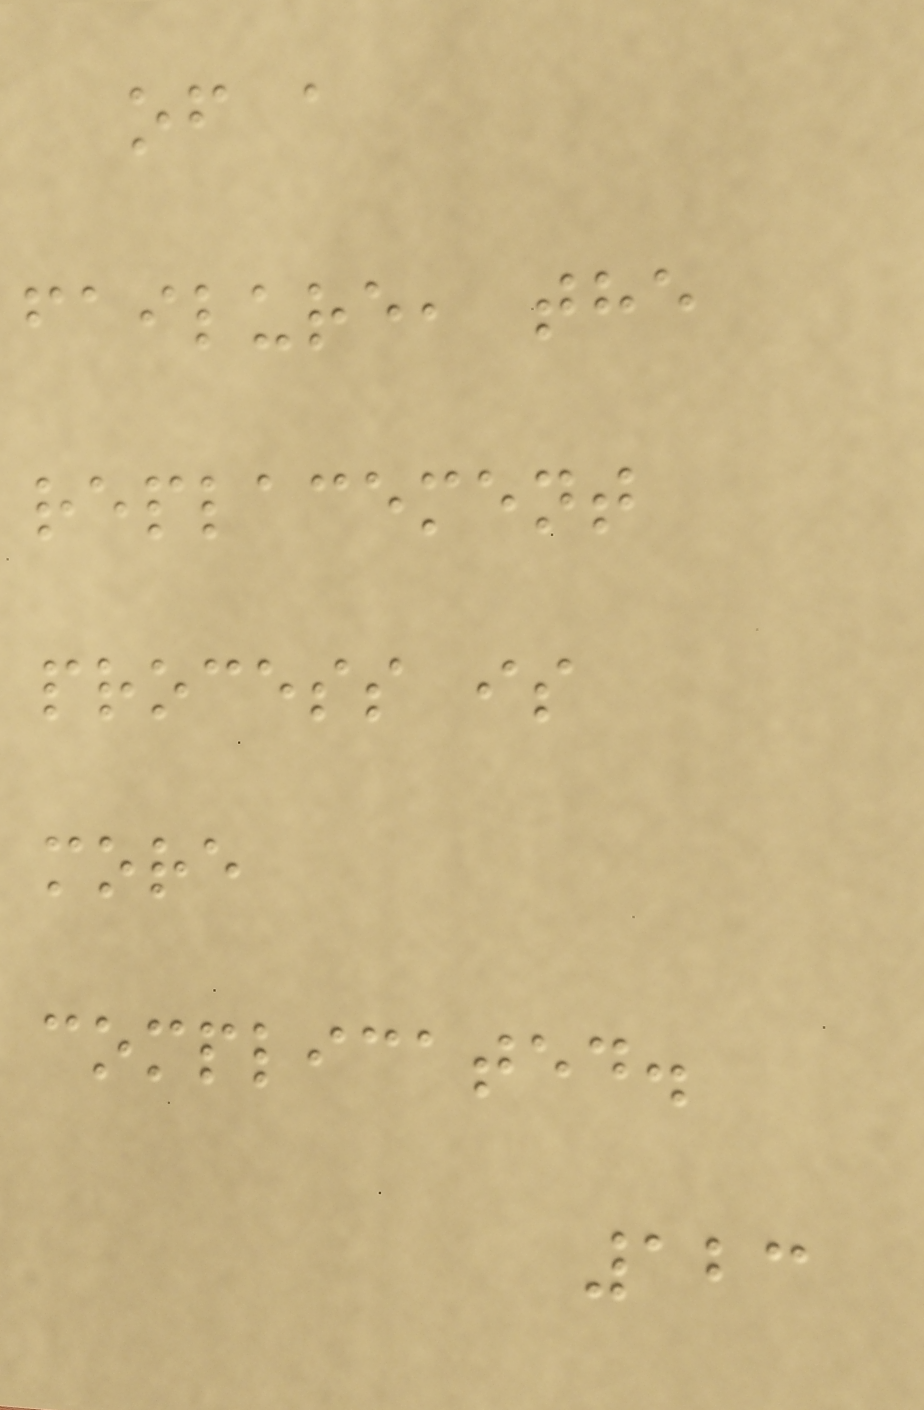of a
failure, the
replacement
process is
more
complicated.
123
